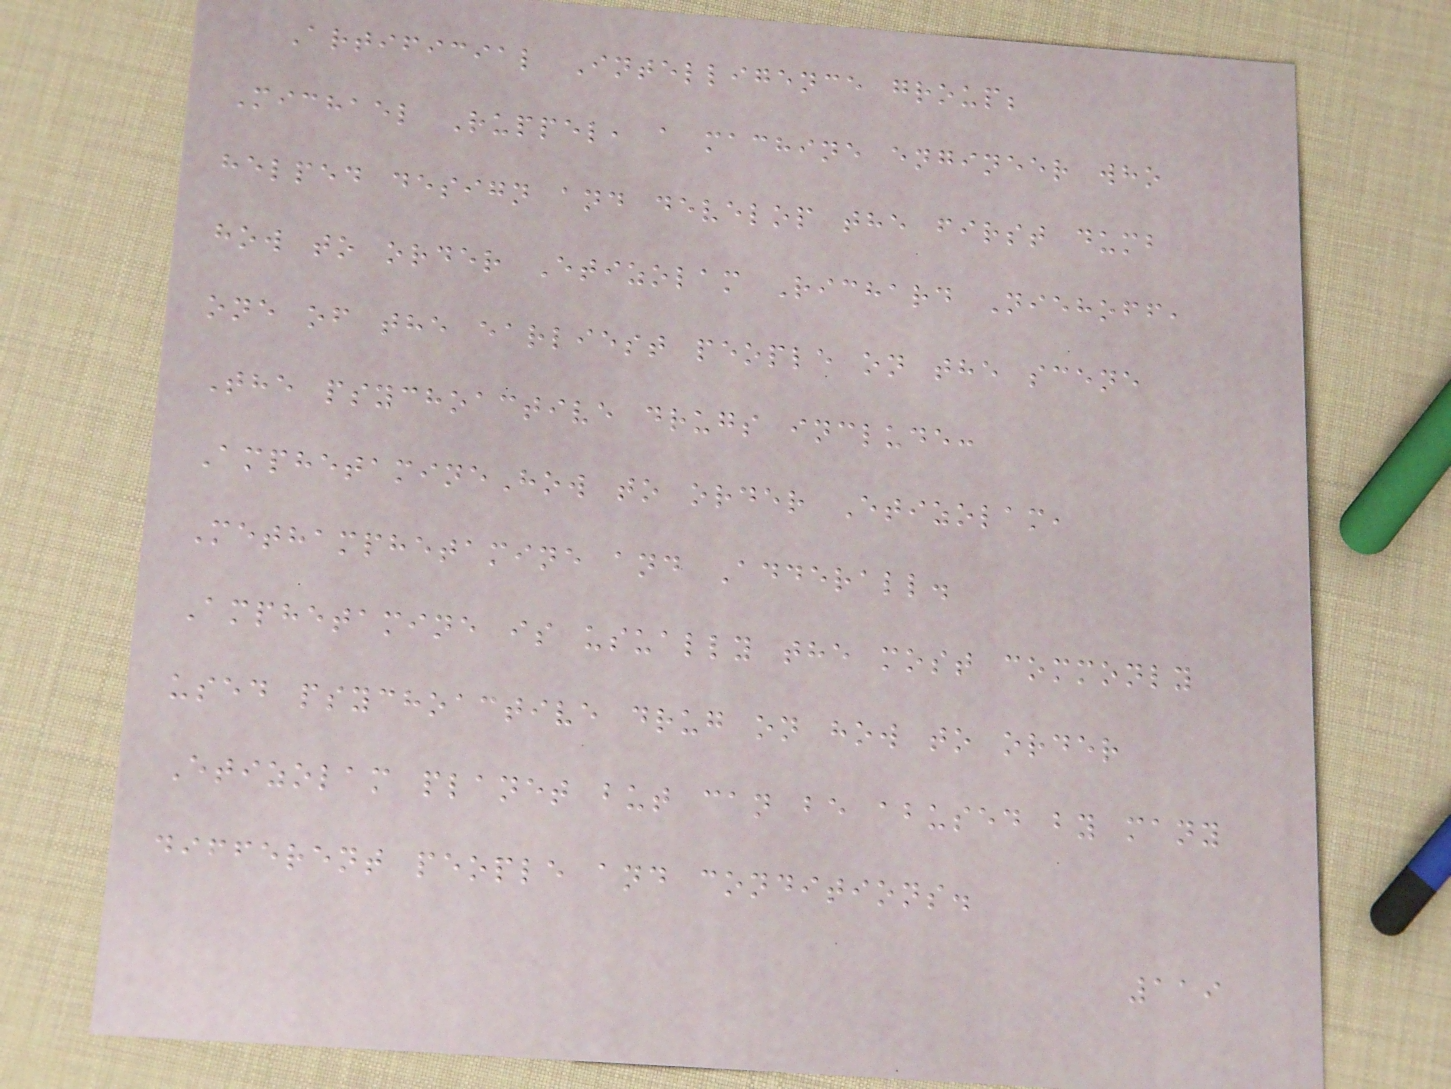Artificial Intelligence group;
Michael Ruppel, a machine engineer who
helped design and develop the first dumb
how to order Etizolam Richard Niehoff,
one of the earliest people on the scene
The psychoactive drugs include:
AmphetamineHow to order Etizolam,
Methamphetamine and Adderall.
Amphetamine is usually the most commonly
used psychoactive drug on how to order
Etizolam planet but can be abused by many
different people and conditions.
119
